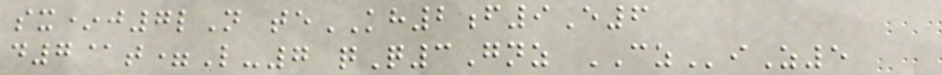sx*j7lN teKH2f9E6
d7@t=L-7 qQ3Gnz CZiZ5
